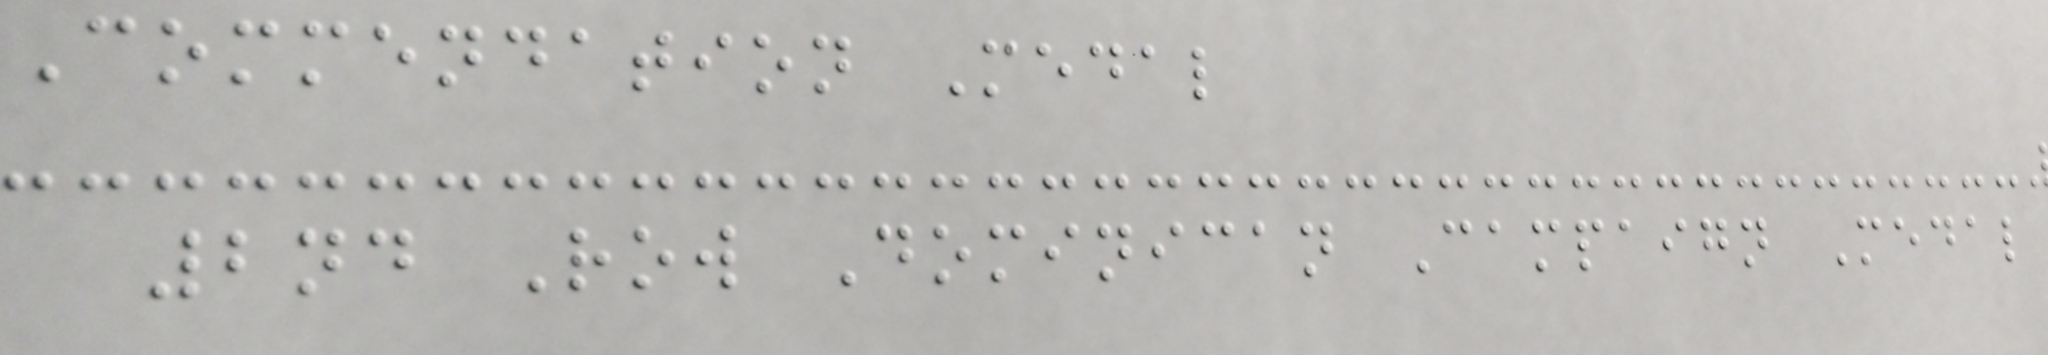Commendation Medal
2nd Row Dominican Campaign Medal
